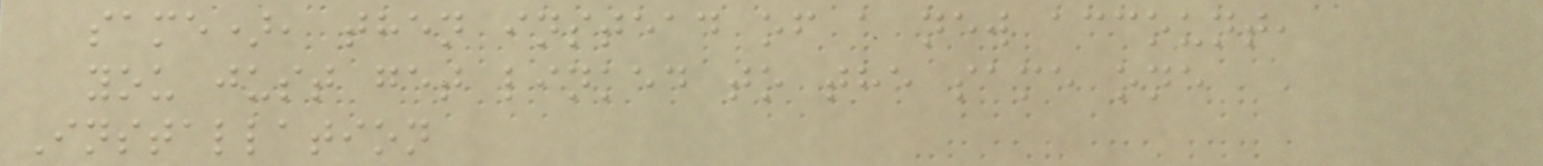same), then instead of a new account,
you just get linked to the same one
Installation
